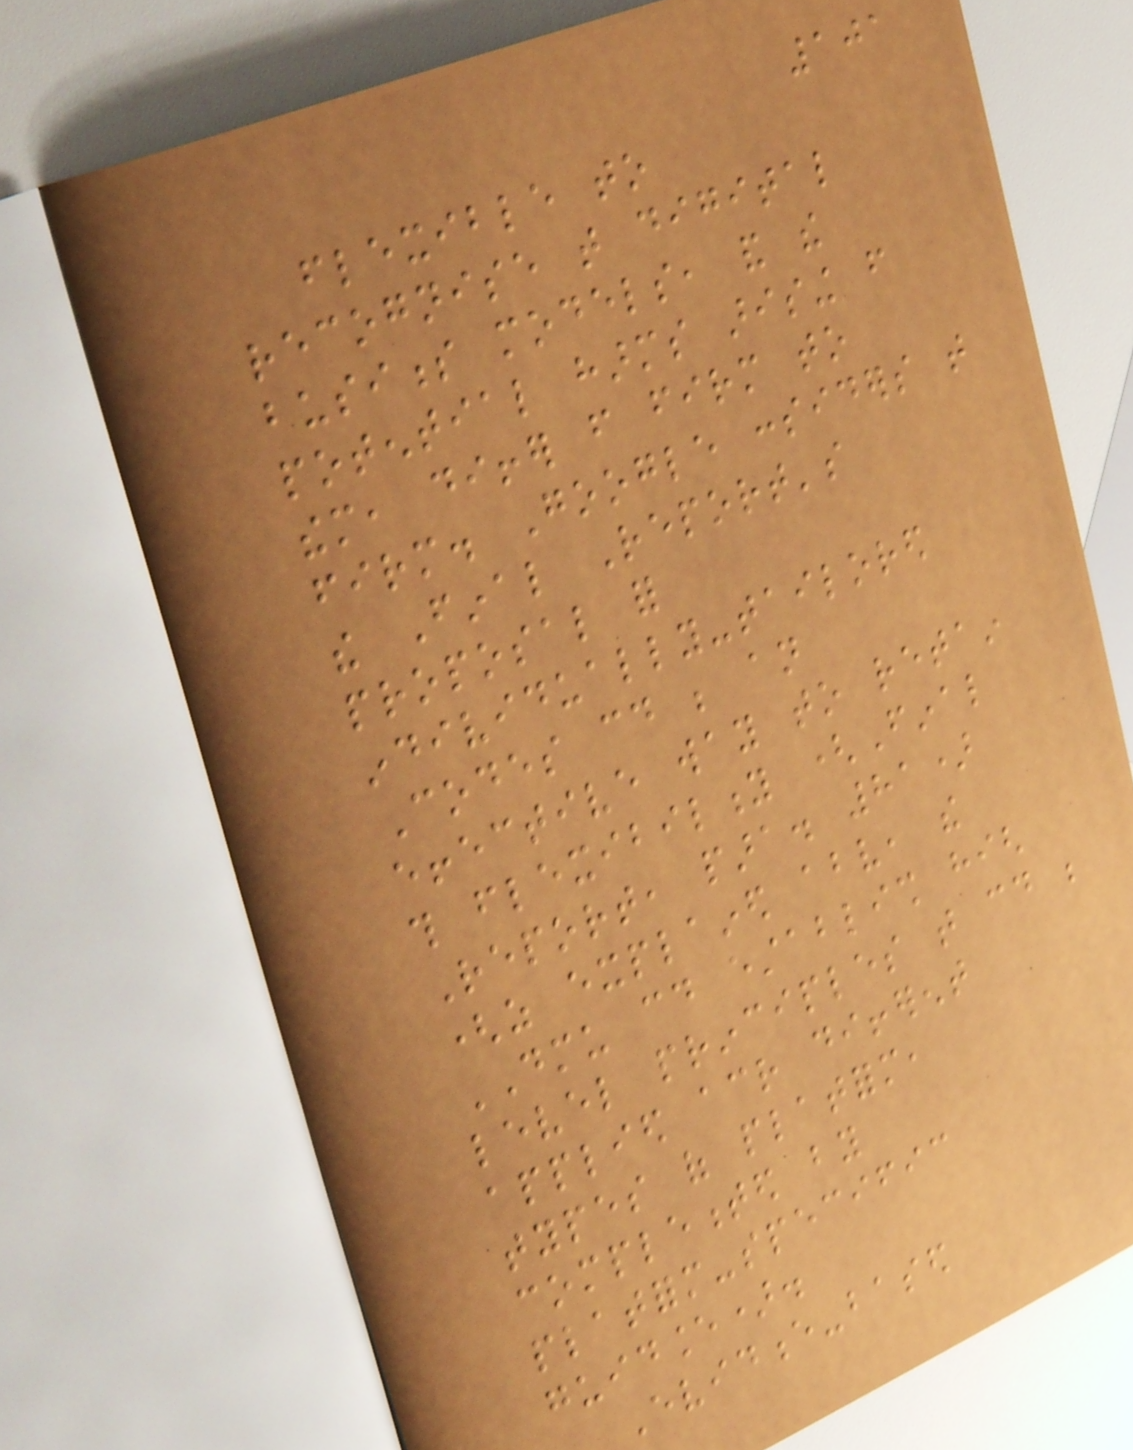101
flexible to
recognise that digital
business models, and the
potential harms arising from
them, differ from firm to
firm. Google considers that
the Final Report's
proposal for
individually-tailored
Codes could be an
effective way to retain
this flexibility (Final
Report, para. 81)
(as explained above, the
DMU could establish high
level principles that could be
applied across different
types of platform,
complemented by
platform-specific
guidance).
Evidence-based
